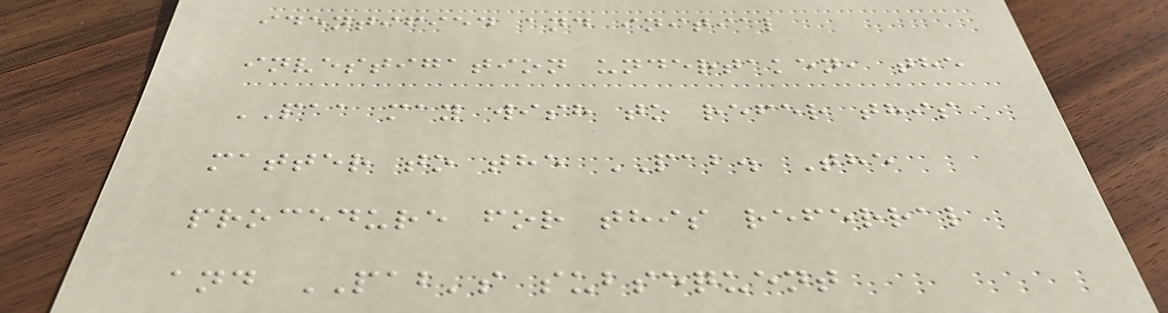identified and initial
investigation undertaken, the
PAA may wish to refer this
matter to the PAB. The
procedure for this referral
and PAB's subsequent
